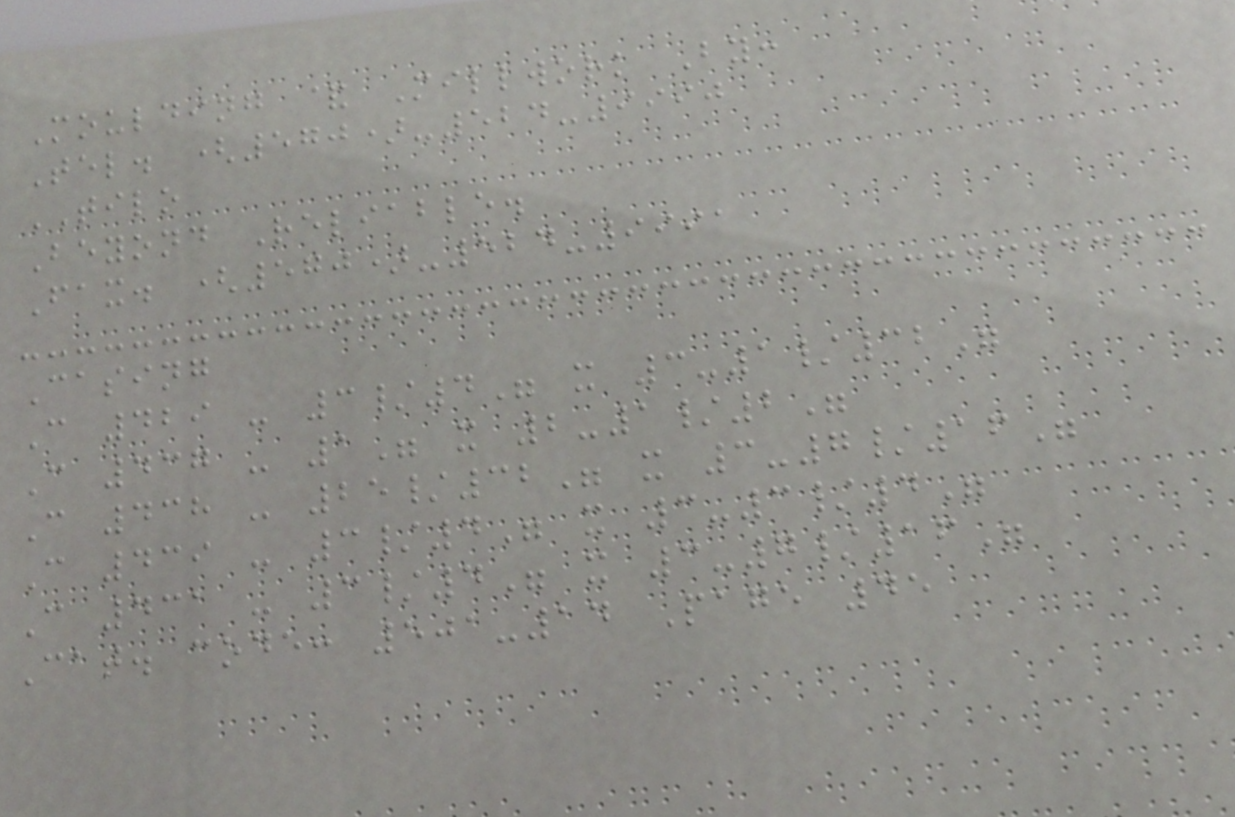Moulding & Millwork By:
Tel. (570)-524-9990
TILO
Beyond Reliable.
Fax. (570)-524-9991
Casing
C 429 - 3/4" x 3-1/32"
C 437 - 1" x 2-1/2"
C 438 - 25/32" x 3-7/16"
C 439 - 3/4" x 3-3/4"
C 431 - 3/4" x 3-7/16"
Cat. code: 501-14 Page 45
